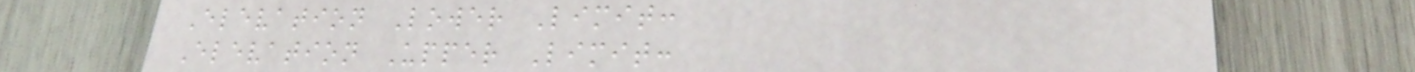Elevation Lower Limit:
Elevation Upper Limit:
